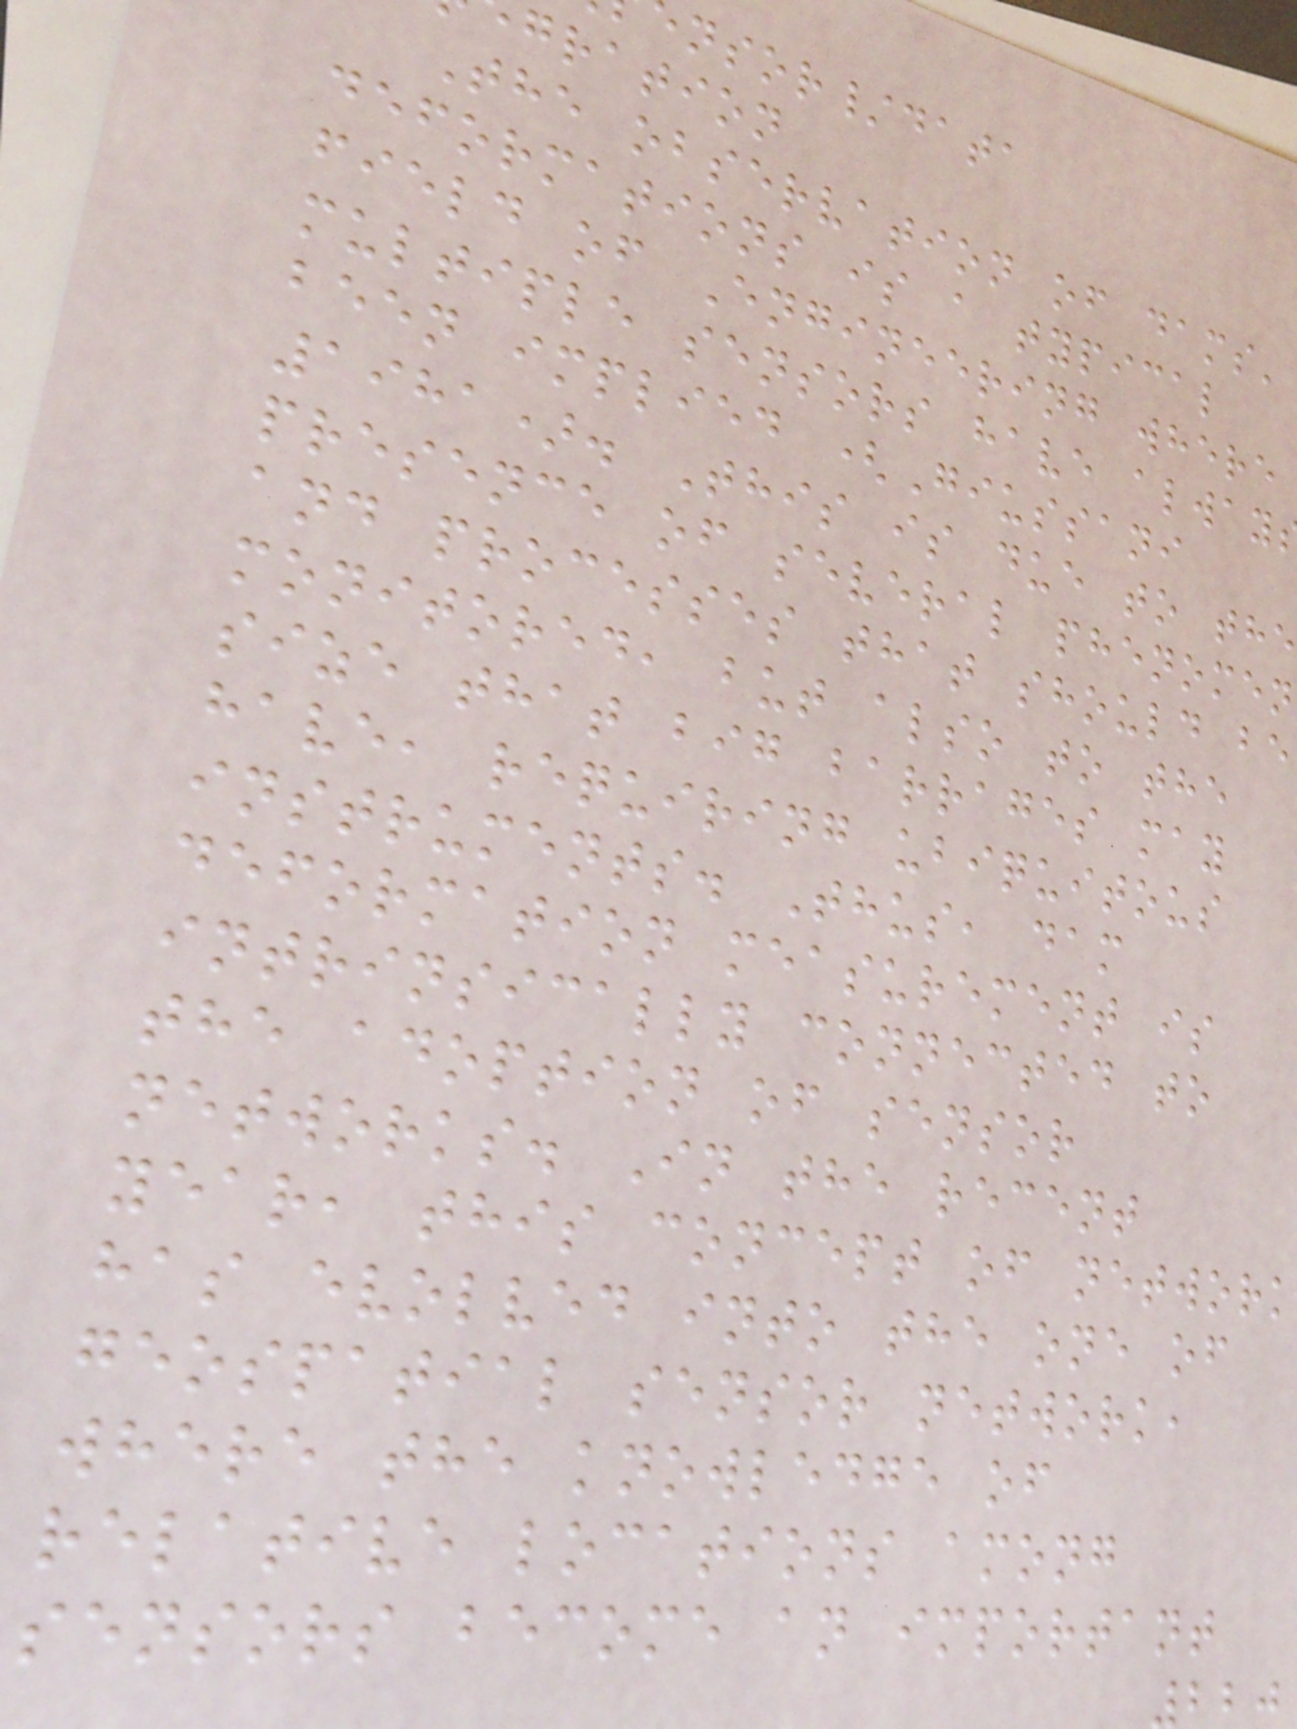nsor/data
gration
The observation of dams'
deformations is a typical
field of Engineering where
multiple sensors have alway
been implied (Giussani
1981). This is due to the
presence of several phenomen
and processes that should be
monitored, but also to the
size that big barrages may
have, requiring ubiquitous
instruments. Thus, dam
deformation measurement is
intrinsically connected to
the adoption of sensor
networks. In the recent
year, this concept of network
has evolved into the one of
geospatial sensor network,
where the knowledge of
relative locations among
sensors become an important
220
